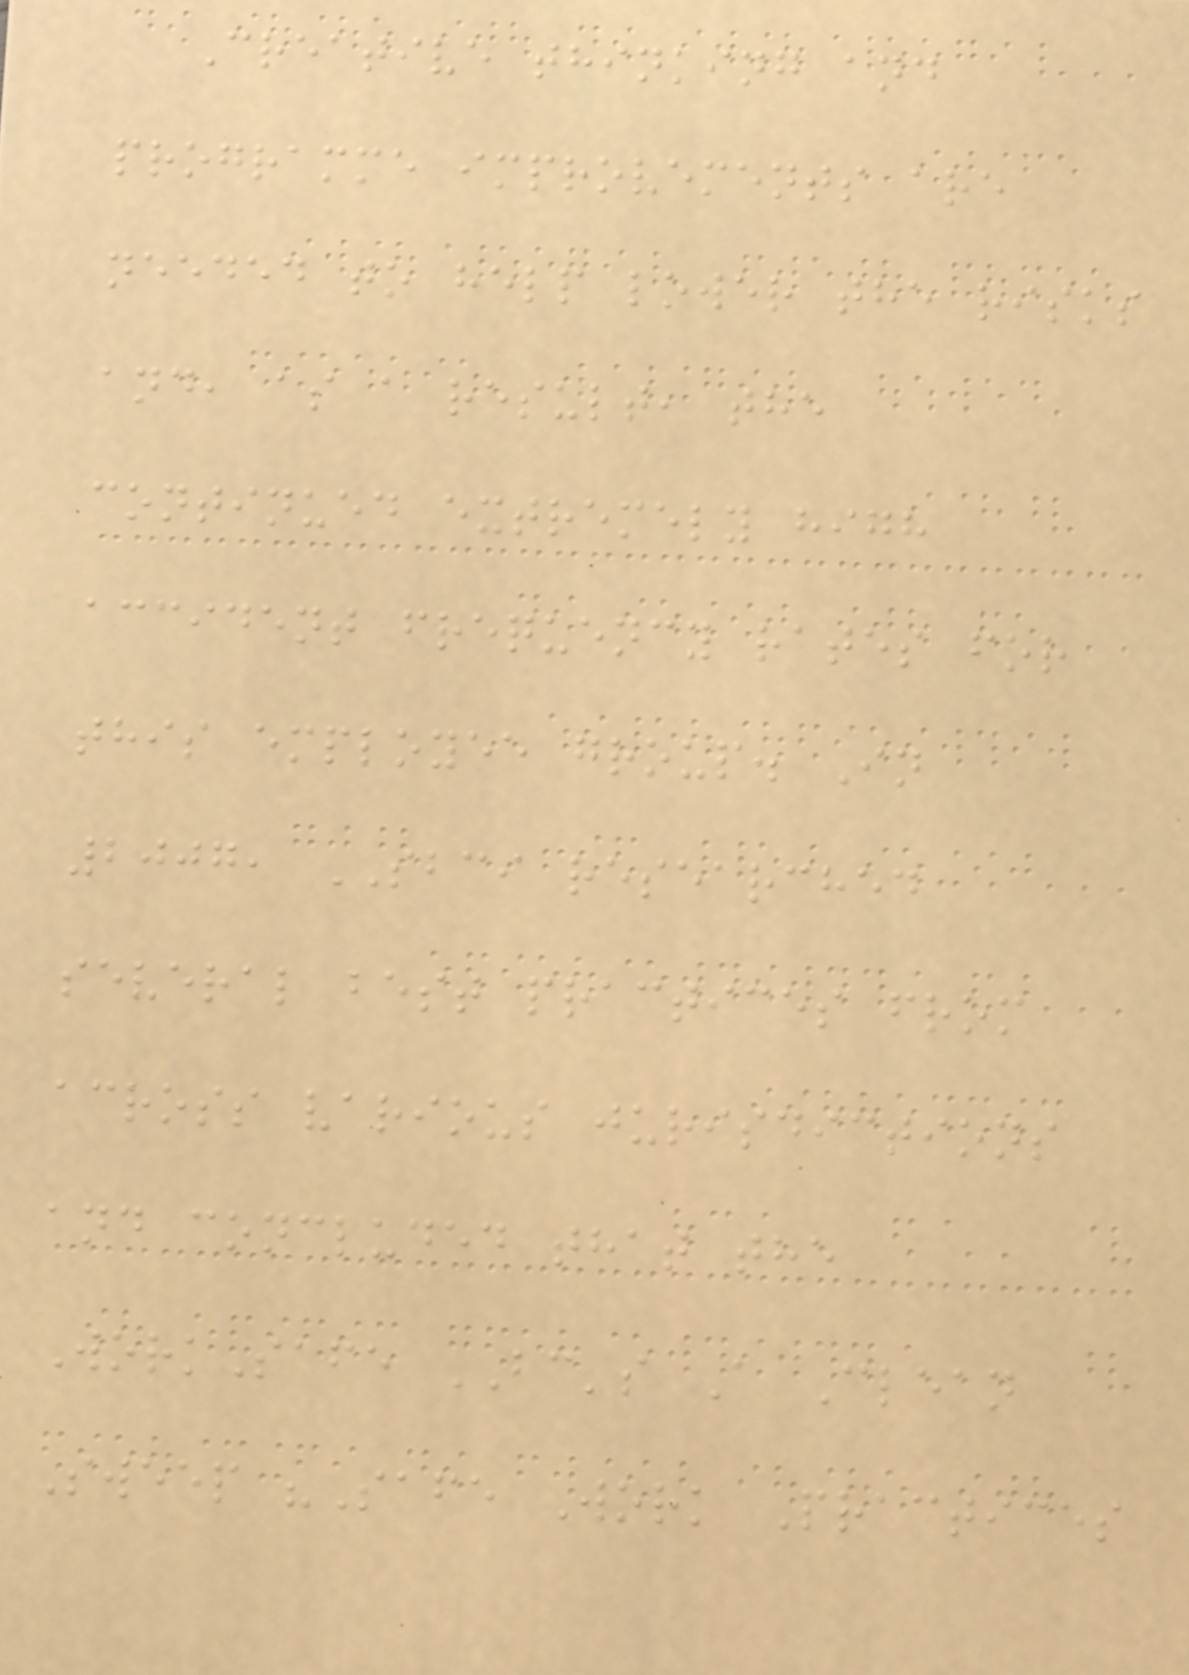Creative thinking and
programme improvements are
needed to help lower the risks
and, as a result, the
continued extremely high
accident frequency rates for
this employee group. In
2007, SBCI researched
several best practices from
across various jurisdictions
and concluded that the
WorkSafe BC's A Clean
Sweep "Safe Work Practices
